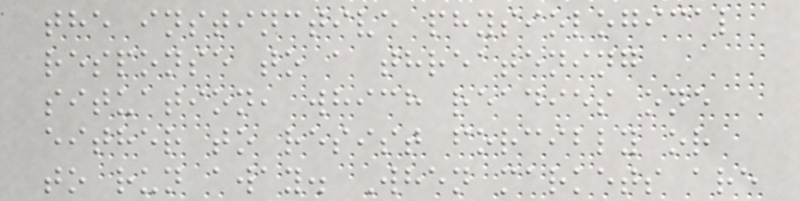the instinctive physiological
response to a threatening
situation, which readies one
either to resist forcibly or
to run away. When markets are
